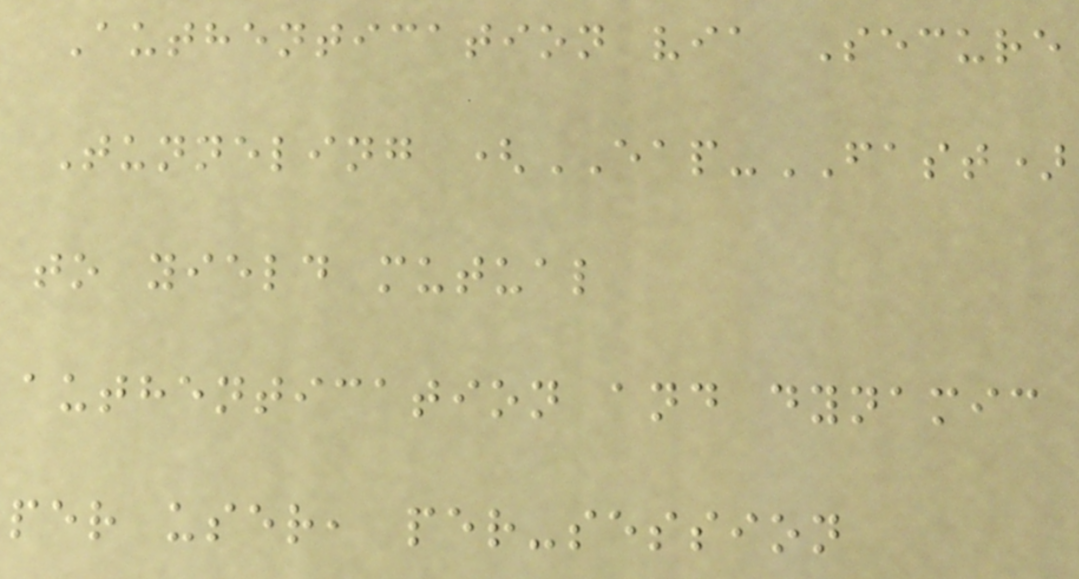Authentication via Secure
Tunneling (EAP-FAST)
to yield mutual
authentication and dynamic
per user, per-session
